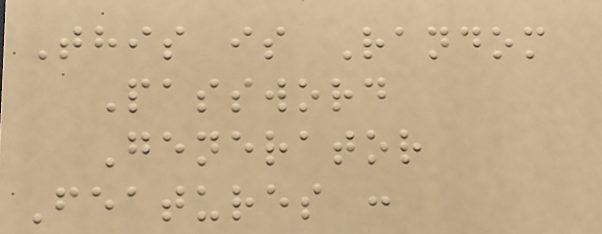This is Random
Password
Generator
Features :
